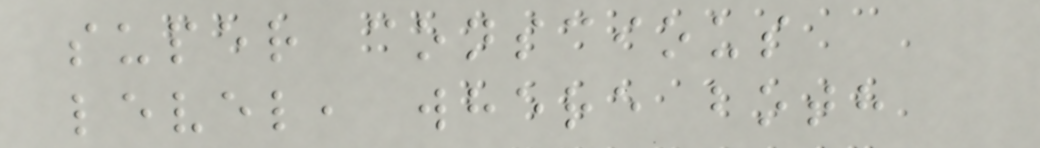super conscious
level, where both
